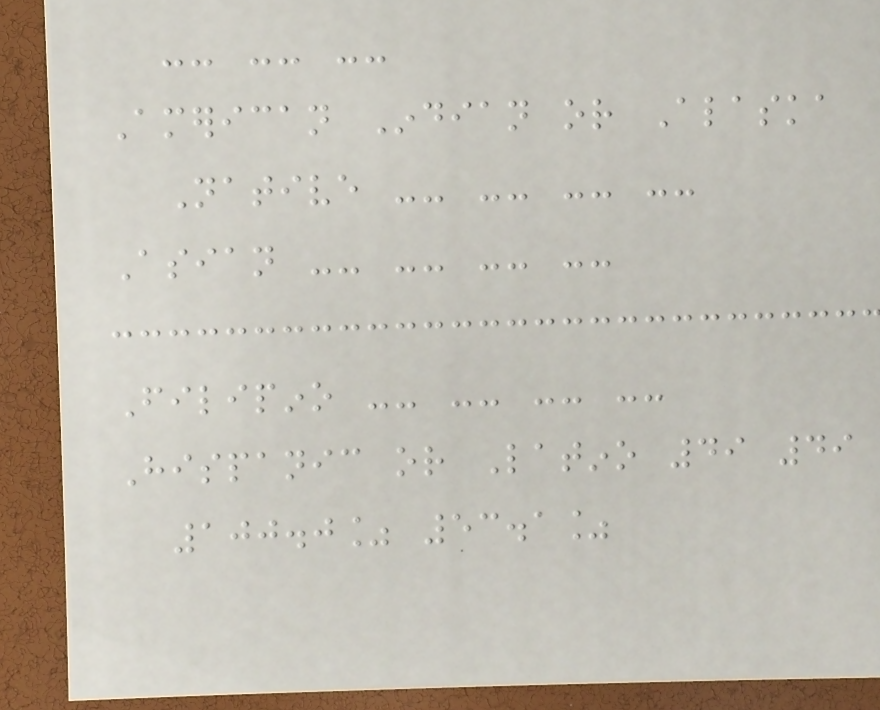-- -- --
American Indian or Alaska
Native -- -- -- --
Asian -- -- -- --
Filipino -- -- -- --
Hispanic or Latino 49 49
100.0% 53.1%
